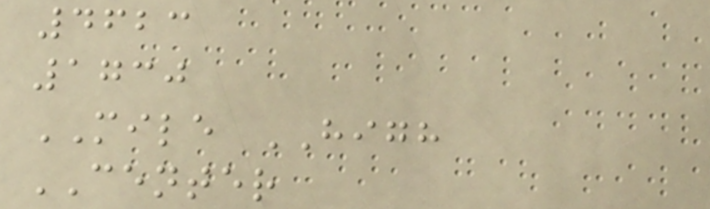4623
1730
MILE HIGH
CENTER
